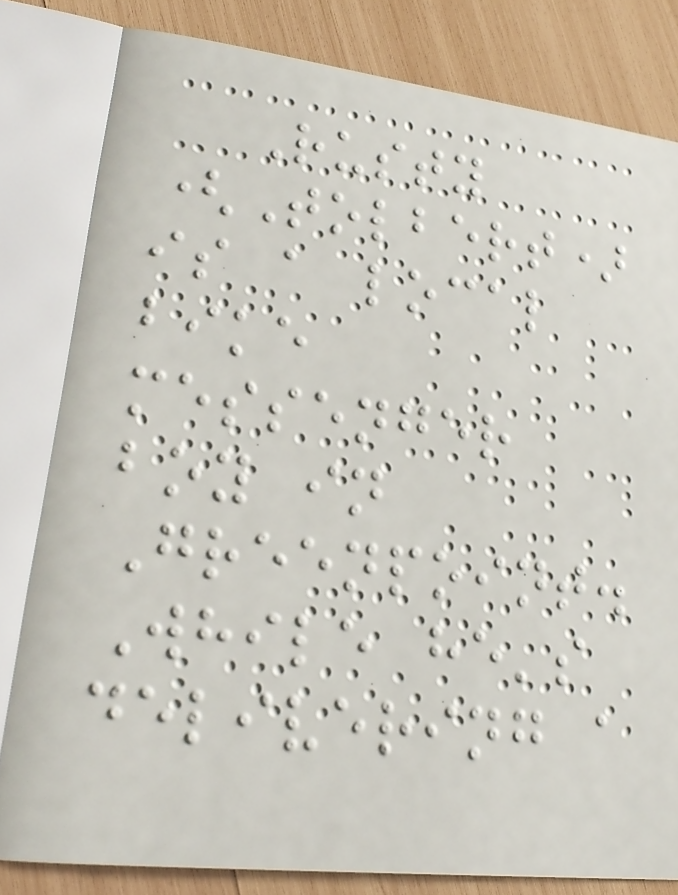Rusty
(Tolbert)
is a local
bike
messenger
boy in
Greenpoint.
While he's
delivering a
